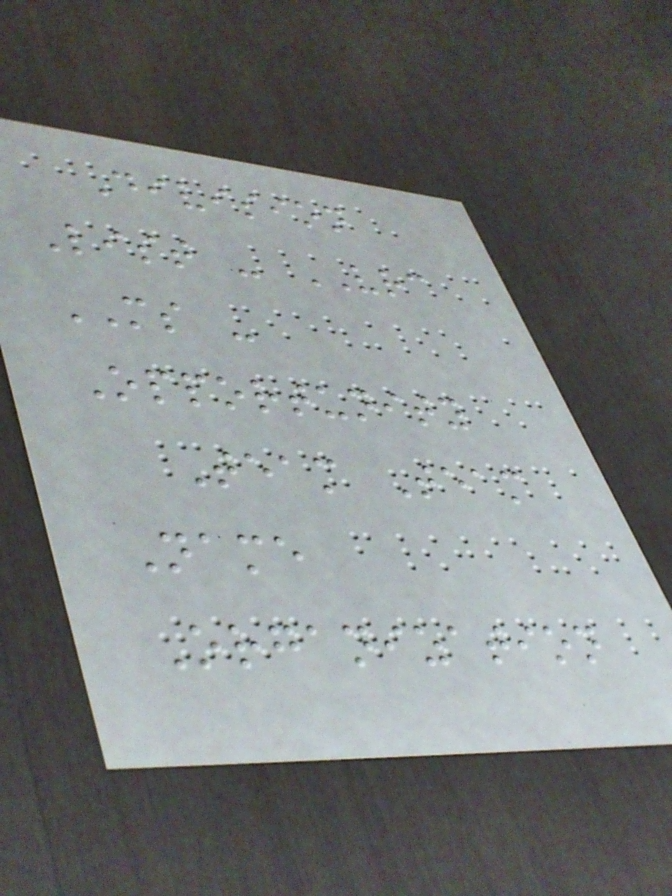Division
List - VRC
MS -
Opportunity
Team Team
Name
Organization
